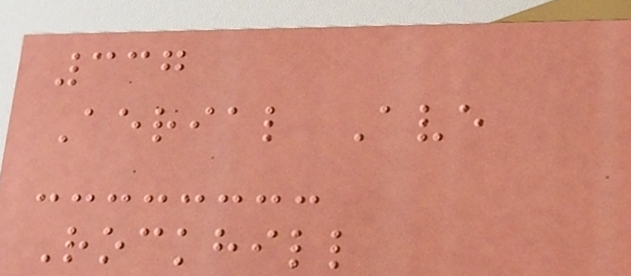337
Aerial Ave
Rockhill
